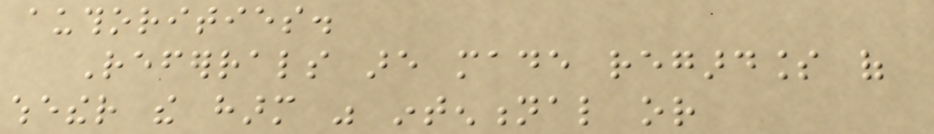authorities.
Referrals are made regardless of
whether the harm was intentional or
